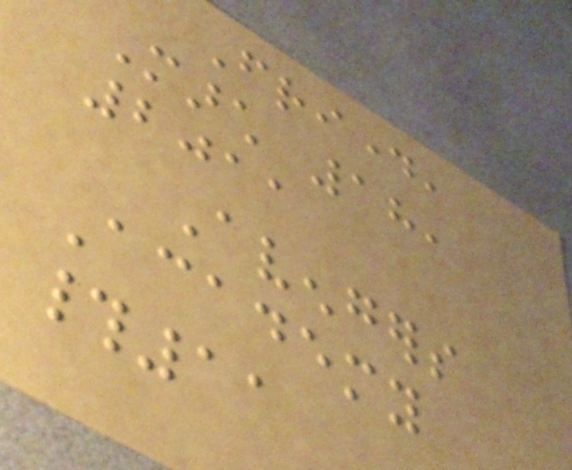Friday,
March 18,
2011
Avengers
Academy
#11
